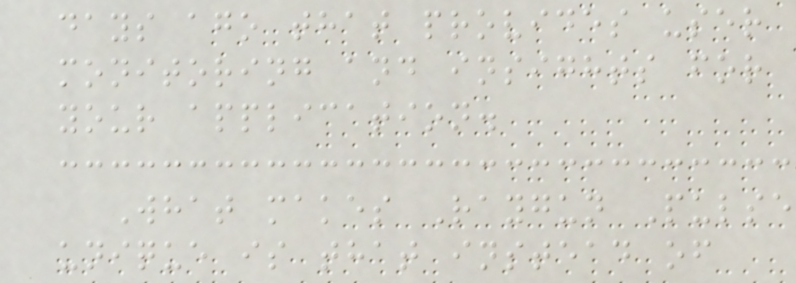days ago that provides user
monitoring and insights for
your application.
What makes Raygun Pulse
unique is that instead of
